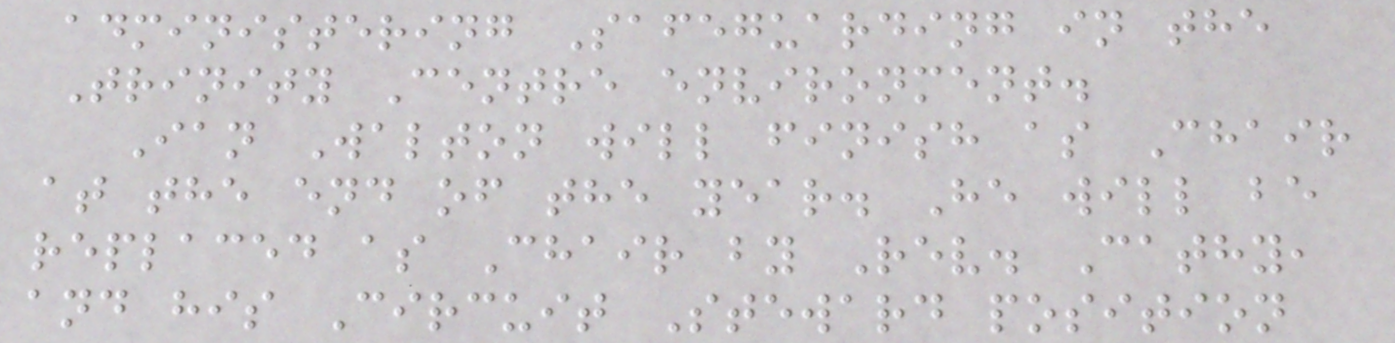administering Safeguarding in the
Trinity Centre environment.
Ian Walton will finish as Chair
at the end of the year. He will be
replaced as Chair by Rev. Cathy,
and his Circuit Steward position
